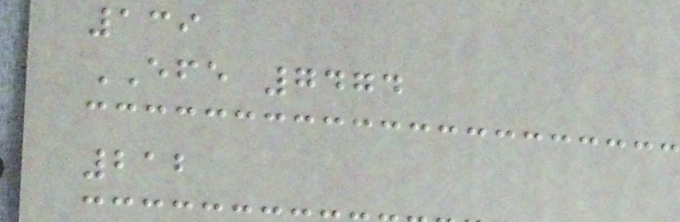139
EFE 7474
212
